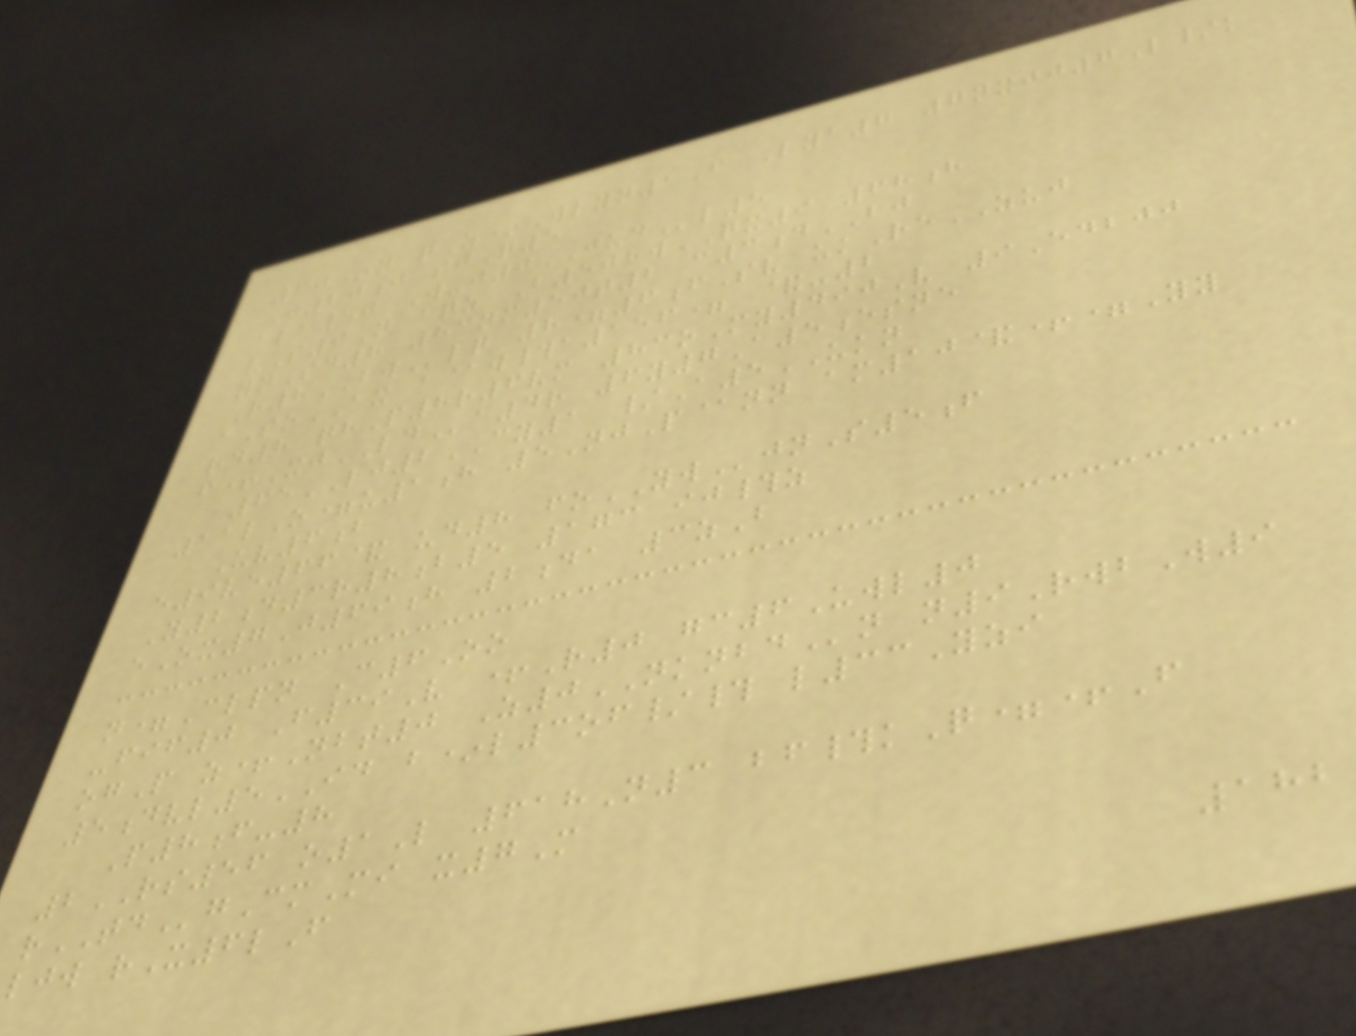30*n qZ*Wlyn1F Lya7 7nxjj7L/k
J20j sjQ5
ala50 W-j0JUDl5
vS9N aqz B508wQX9 68h
ynSd8 83nm50t2 c3dBJ
R8BWlq 8=6fSv ukReZUJ
aSoAX a@w#a156= &-2
rd8 qhP8r6vm 83oMy490V 9Edbjj
f+XjLDa4r 6y7A5esne
65LJ2CY1 /A5UKN
11lO=u1h 5NjP@nn am10&+=Yy
Uv6b
e9ve66& ud8 foYWjnS5f
Y2d3r8b5 173 ij#z
eOx7J69h 2da 3zB
n=Clpn C6Oo
-fif0 F39V +R0 gc6Uwl0
ogP z+Nbt0 Z0NKNBDn n9RwbW9
5dvl5ID b*l3of/# l33Yzi
P8f-8
2RS56 o1L 618N3 bf#kQ=+F
rTDgCmMi x7M
ljw rX6lF
182
